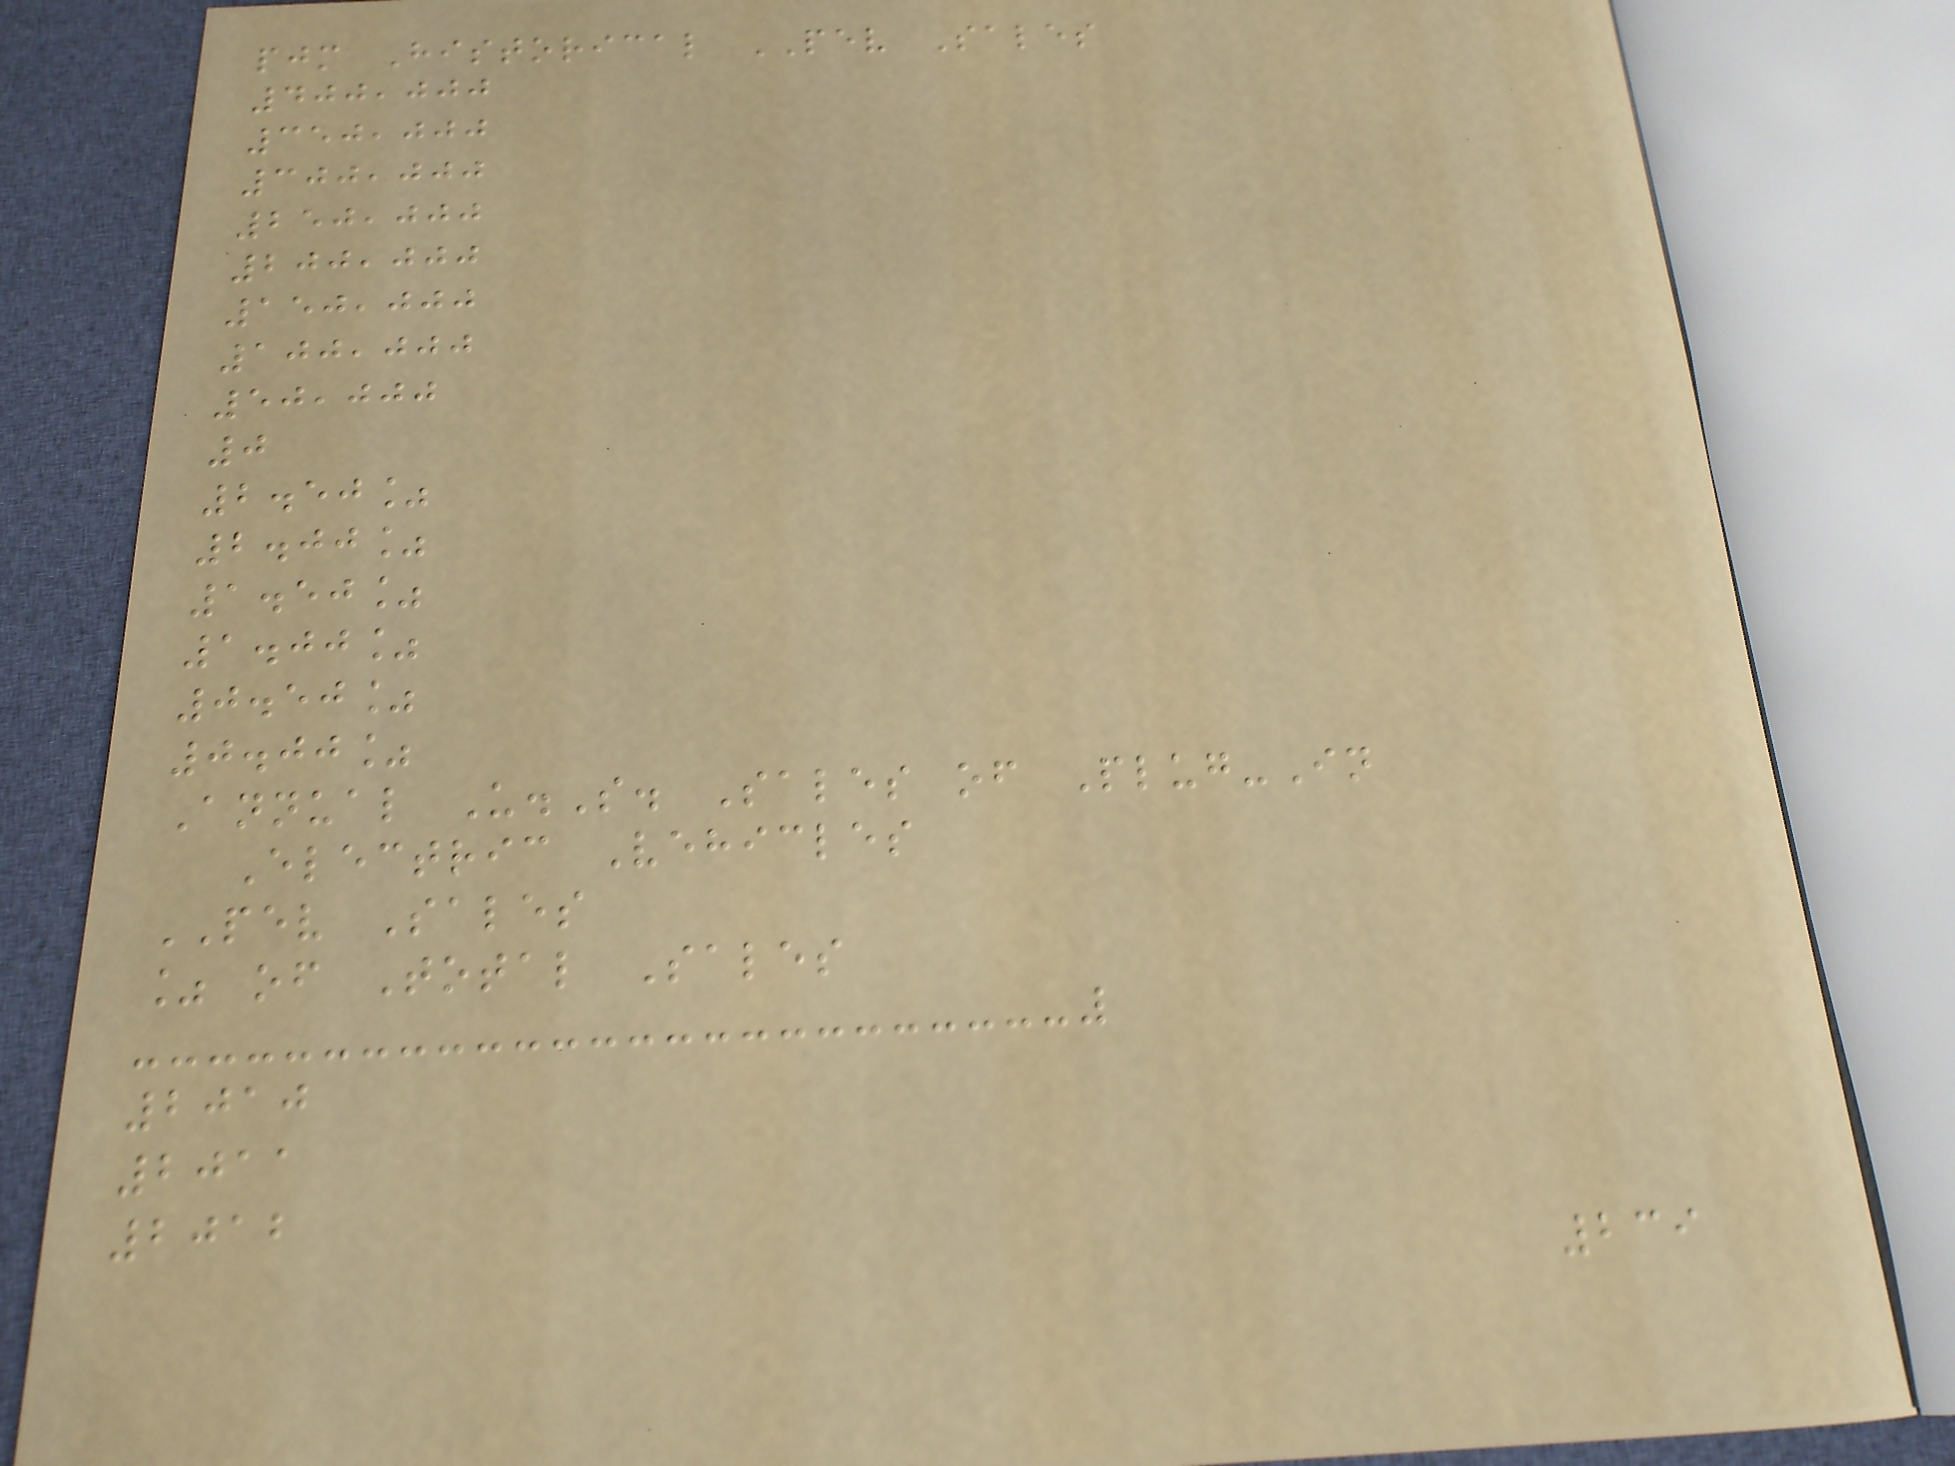pjm Historical PEV Sales
400,000
350,000
300,000
250,000
200,000
150,000
100,000
50,000
0
2.50%
2.00%
1.50%
1.00%
0.50%
0.00%
Annual U.S. Sales of Plug-In
Electric Vehicles
PEV Sales
% of Total Sales
2010
2011
2012
239
